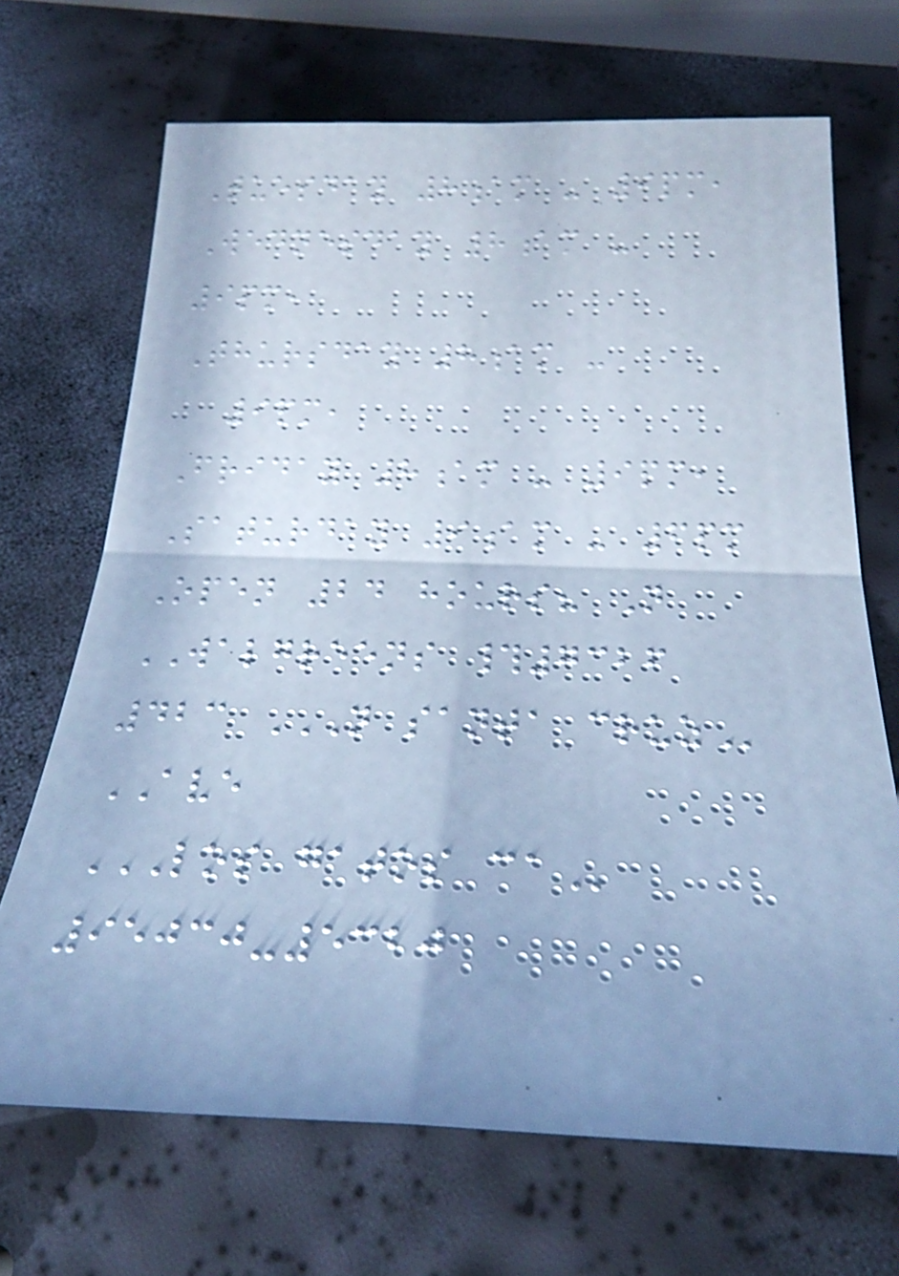Tuesday 8am - 9pm,
Wednesday 8am -
9pm,
Thursday 8am -
9pm,
Friday 8am - 9pm,
Saturday 9am - 6pm
Open 24 hours? N
WALGREENS #7326
423 N SANTA CRUZ
AVE
LOS GATOS CA
95030-5320
